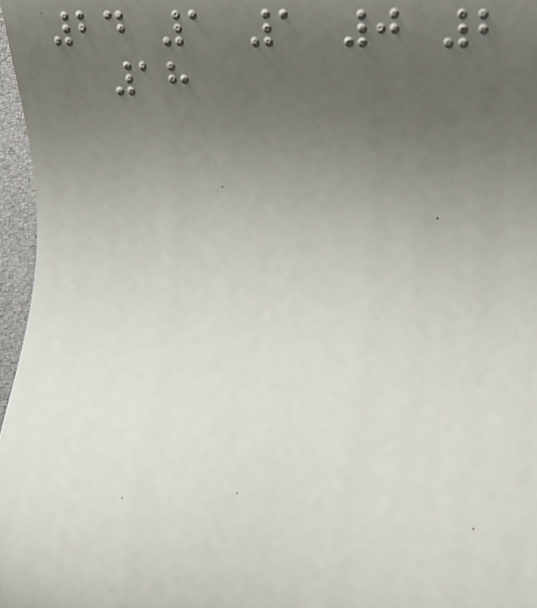24 1 1 0 2
18
